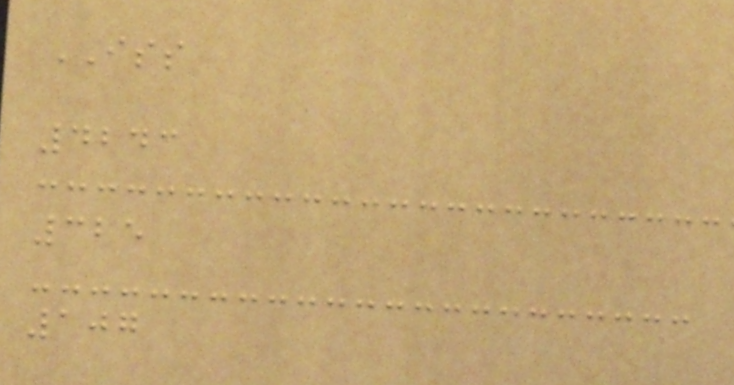ISS
4243
325
107
